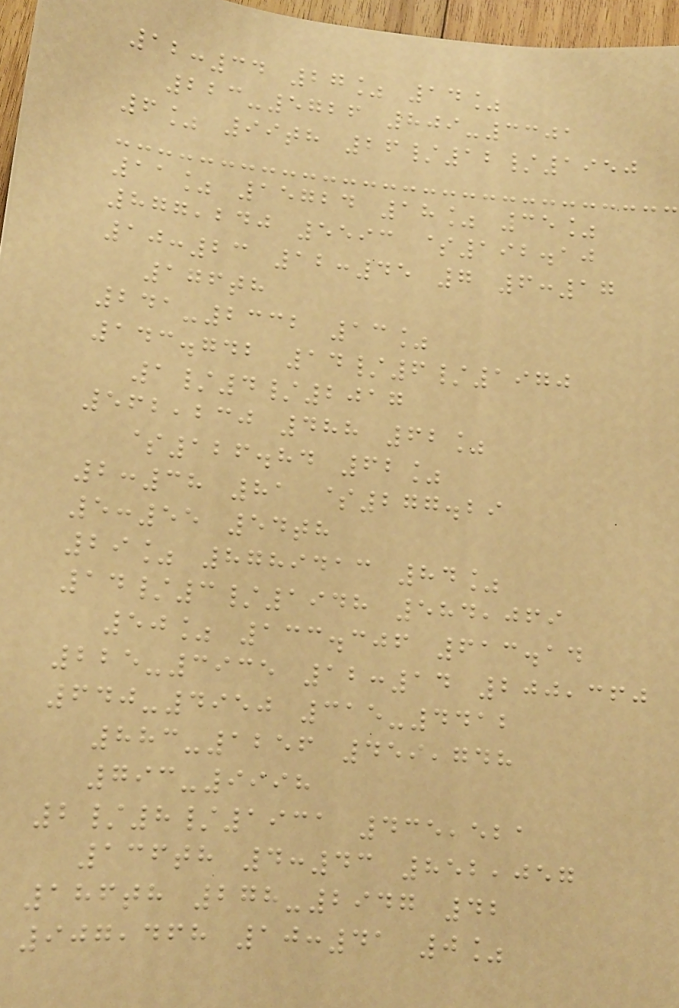12:34 27% 14%
223-5726 809-3301
6% 99th 26/12/1950
11% 15724 18% 35%
877,240 5593 $192.10
10:23 12:45 7 6:17
176th
241-2332 13%
143.742 14/6/1970
1/4/2017
562,230 488 62%
$126.84 62%
2:38 81 $277.29
5:55 54th
29% 8789413 84%
14/3/1948 584,069
50% 133.306 613.14
225-3935 12:14 200,360
640-4950 315-4412
883-1256 459,748
793-9998
2/8/1931 435,521
136th 4:43 852,057
186th 278-2947 42
907,468 10:41 0%
